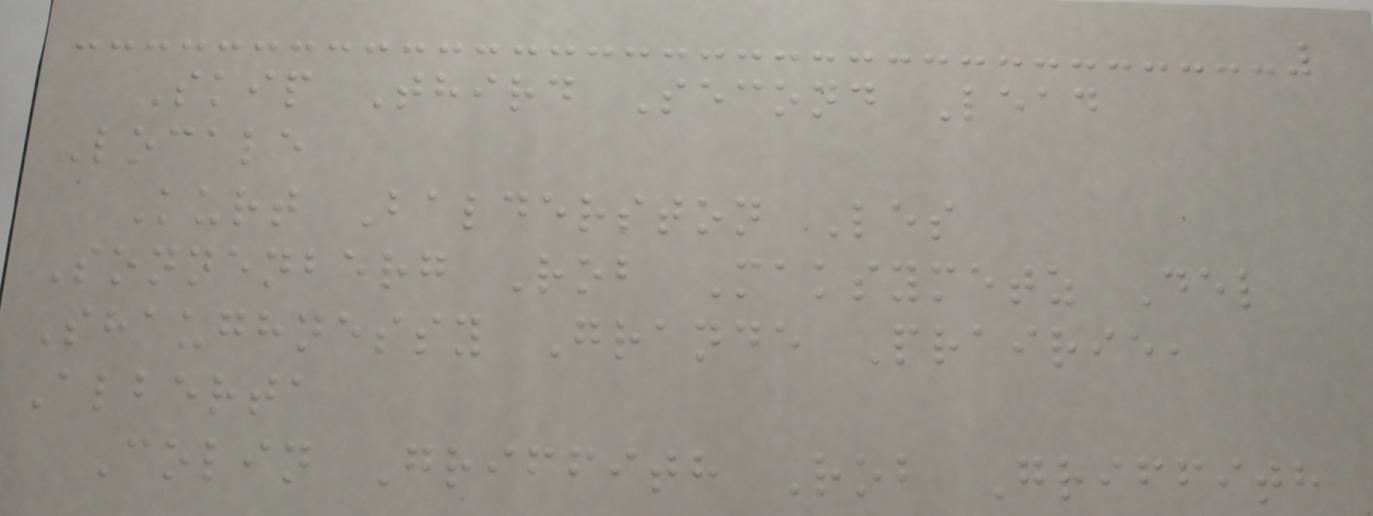Skip Third Second Lead
Locale
Kurt Balderston Les
Sonnenberg Rob Maksymetz Del
Shaughnessy Grande Prairie,
Alberta
Colin Griffith Rob Griffith
